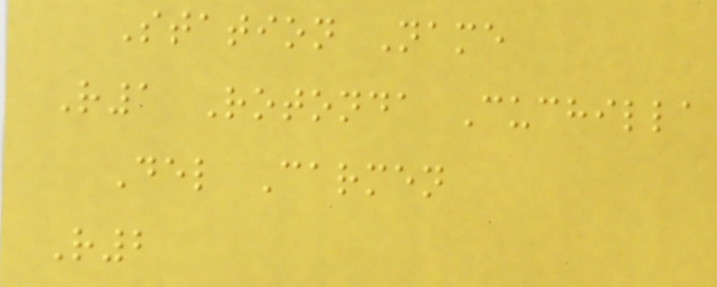Station Name
R1 Rotonda Cuchilla
Del Carmen
R2
